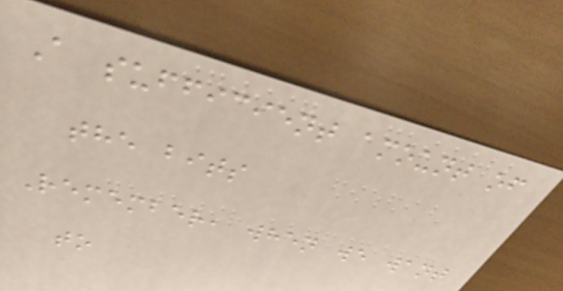A sufficient amount of
the bits
Remember, when we want
to
